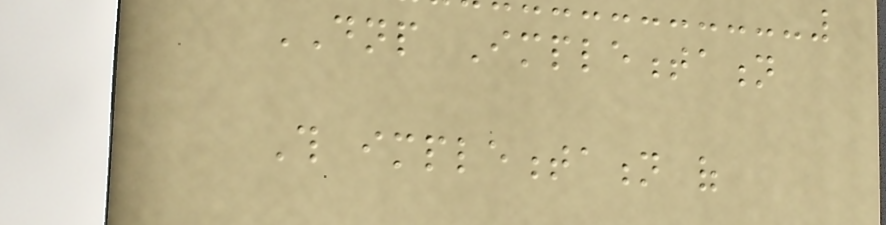DNP Implementation
This implementation of
